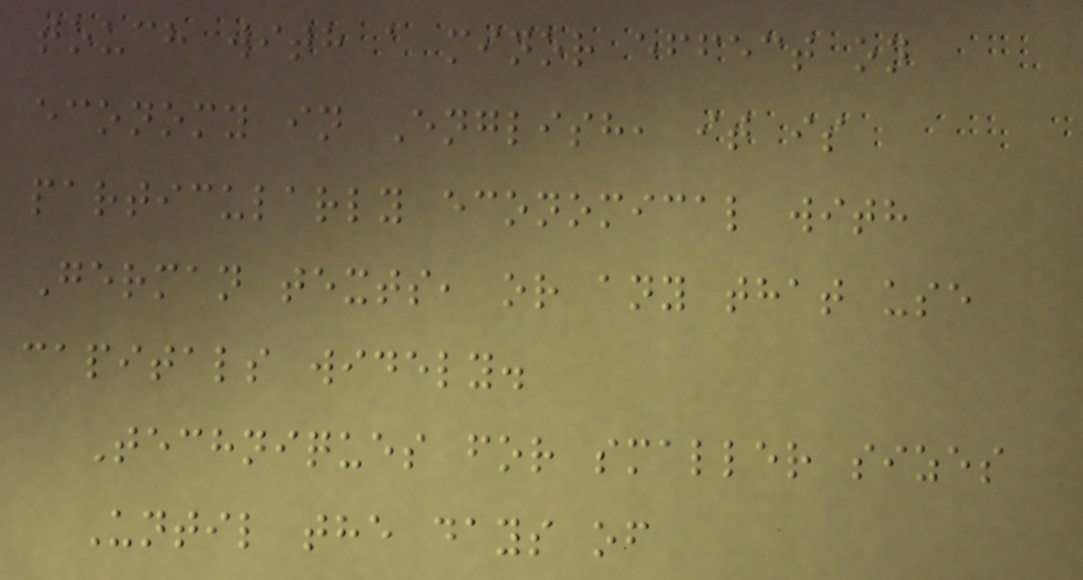touch with a minor effect on
economy in English, it is
particularly economical with
German texts, or any that use
capitals widely.
Techniques for smaller sizes
Until the days of
